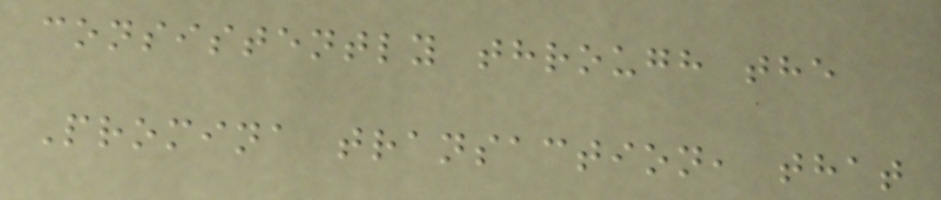consistently through the
Promina transaction, that
